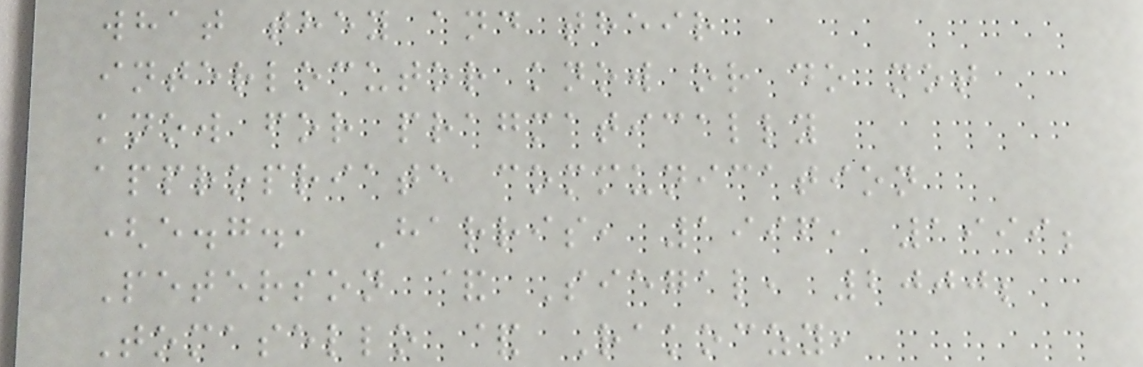what they and their
interlocutor know or do not
know for pragmatically
appropriate communication
(e.g., Harris, 1996, 1999;
Peterson & Siegal, 2000;
Tomasello & Rakoczy,
